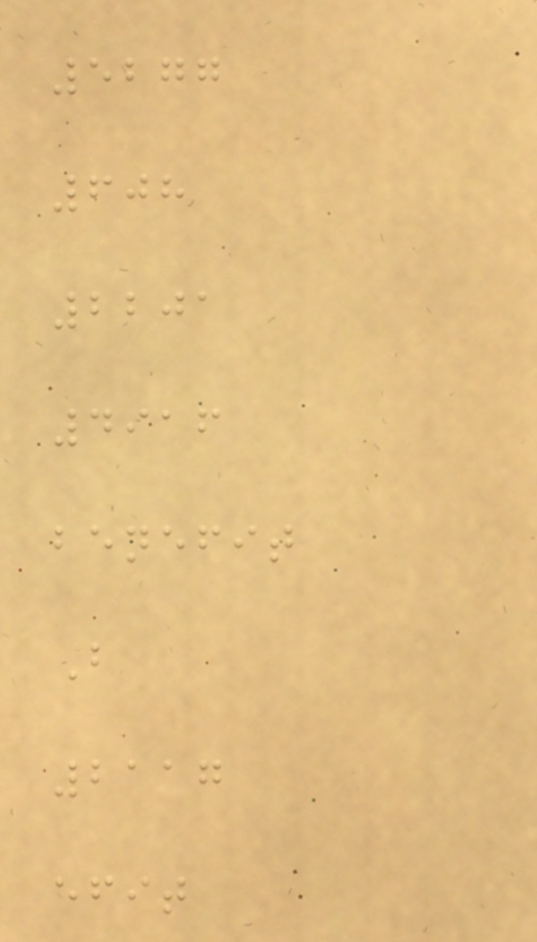5277
608
2201
4916
benefit
B
2117
efit
